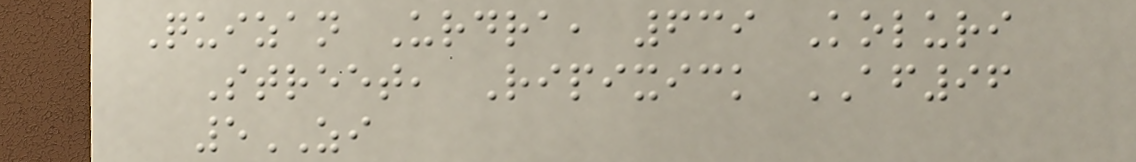Quizan Urdra, 639 Koluri
Street, Ripixick AF96
5ZI
